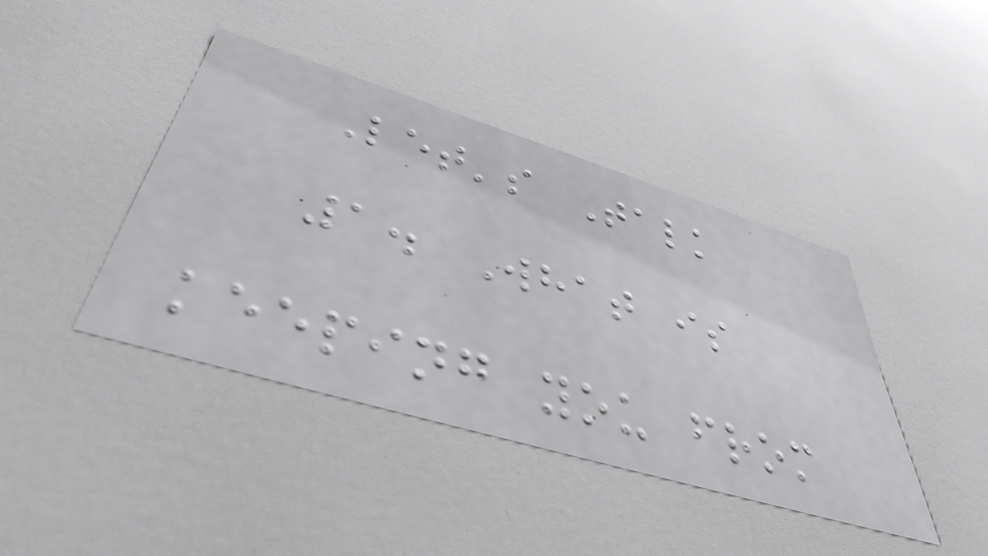Let's Talk
1. What is
keeping you from
